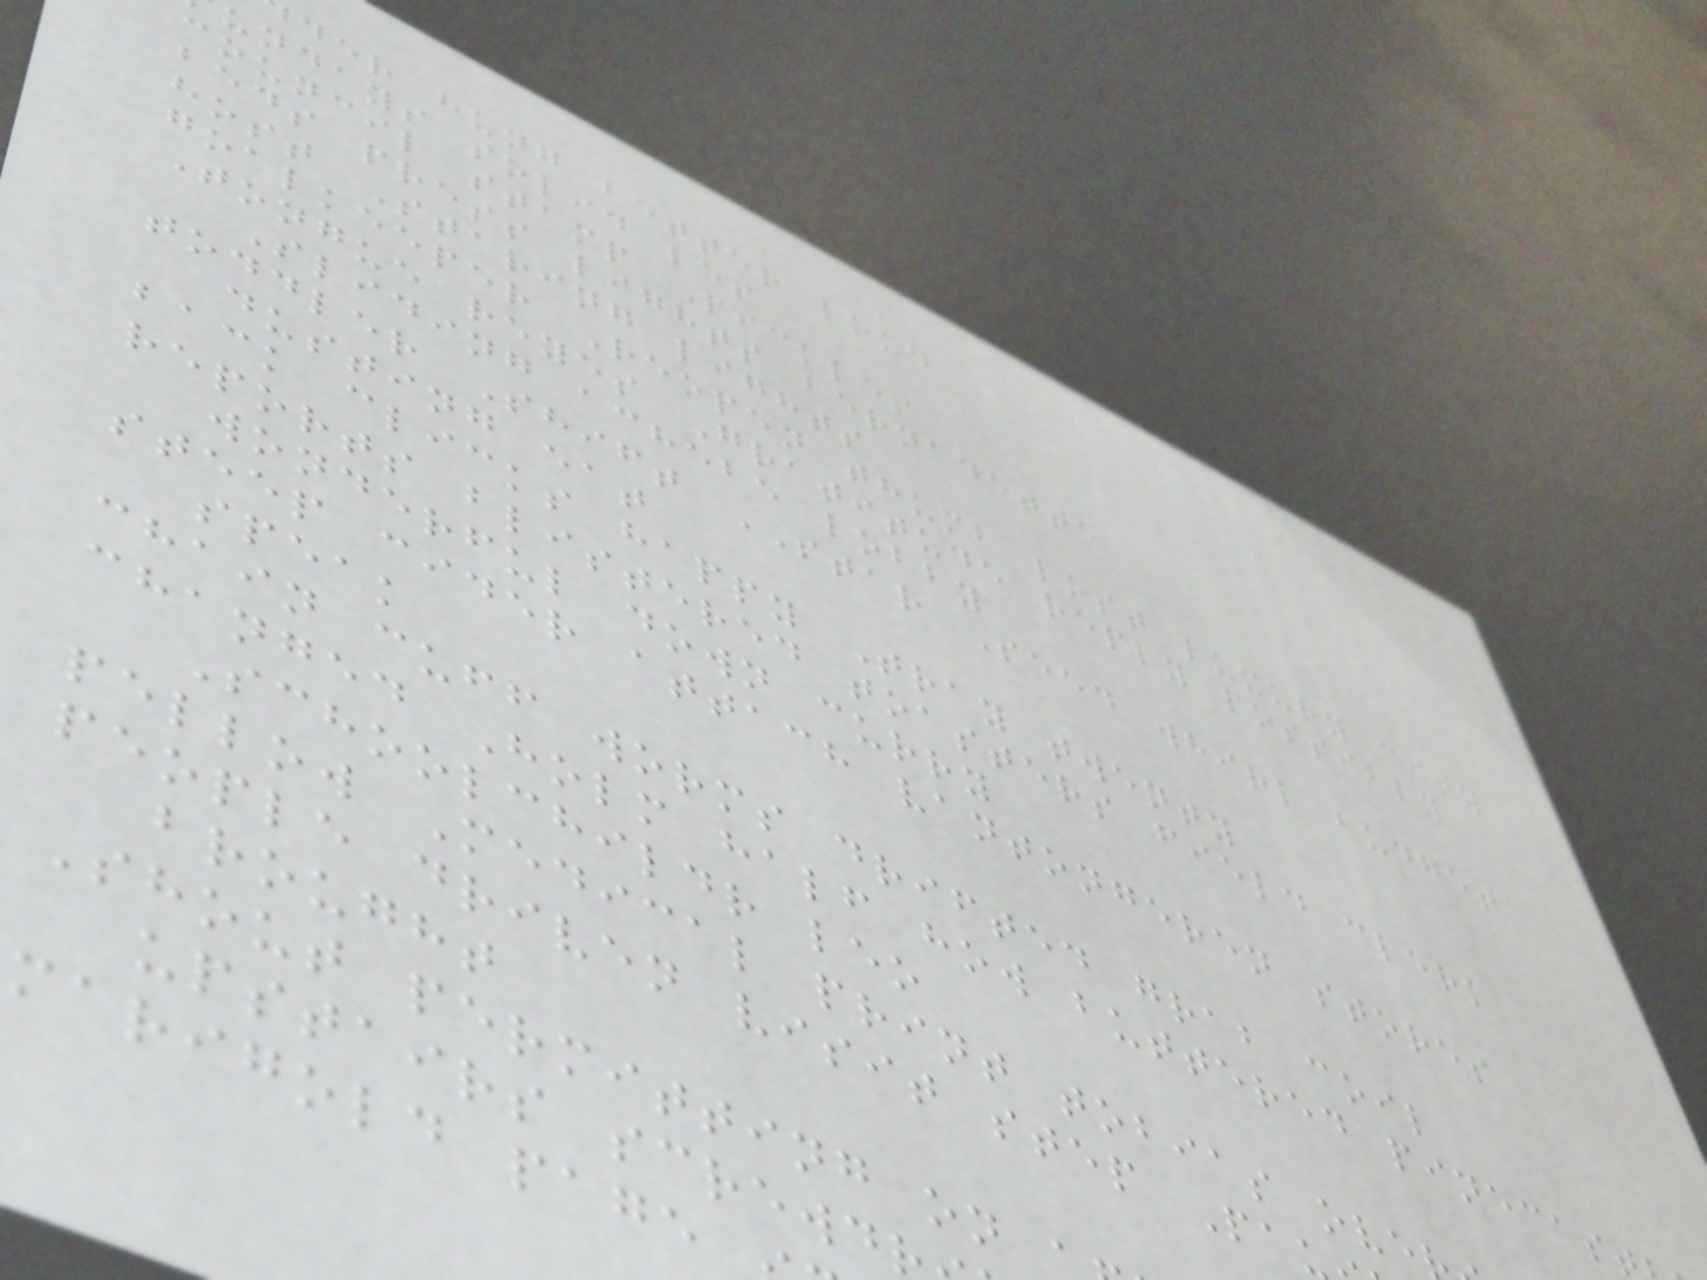der hung better loud
undays solid les
council stamp Pickles
beds press lights bernadette
host Staring lights
goalkeeper Reopen thumb lost luxury city
Tongue reyes Gratitude reply possibly
Sliding achebe lobby
toddler Shift STAR Seed whirl budget
dusting eat
back clicks happy Tray twenty
reports blistered toasters field clerk
wonderful down curry
steep cider attach vantongeren stores
speak
chain cuff worms drifted grab coil
changed Holm half how buttered pinecas
Schoolchildr leo
pellow Medical print tobias ove
people driven visit step Pa
brought
Shout permitting on
upstairs screwd
marigold page
